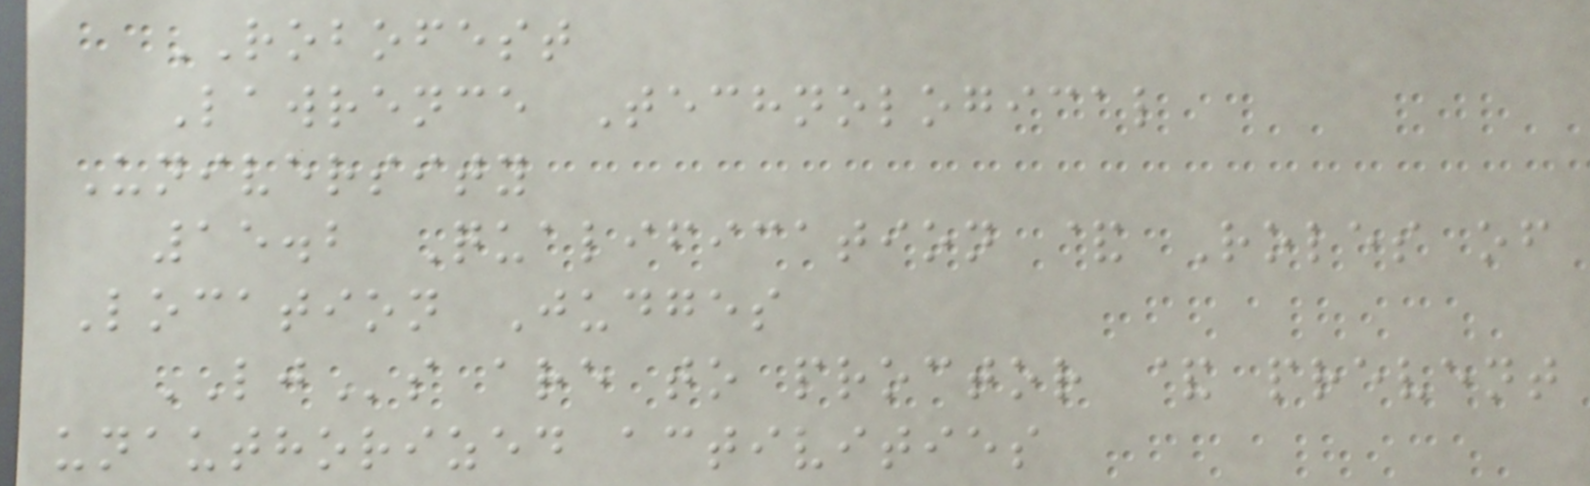ROBOFEST
Lawrence Technological
University
15.2 Qualification & Roles of
Location Judges
LJs are to proctor & prevent
unauthorized activities
